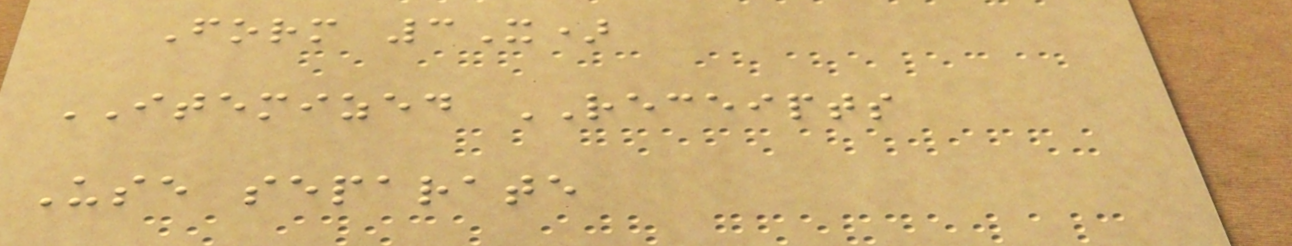Form 3X)
ITEMIZED RECEIPTS
Use separate
